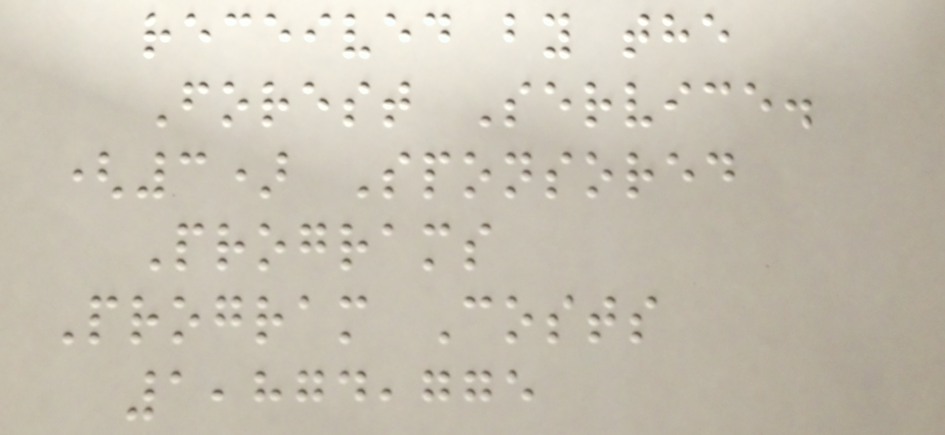received by the
Forest Service.
(3) Sponsored
Programs
Program Costs
1,874,775
